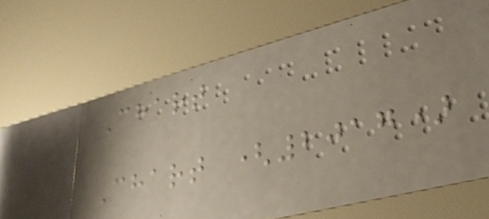Chart
Chart (2017)
